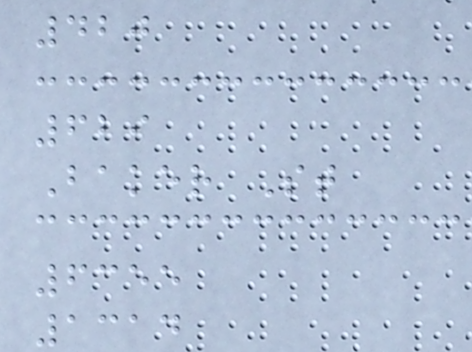420
629
Baker St
6355
1314
